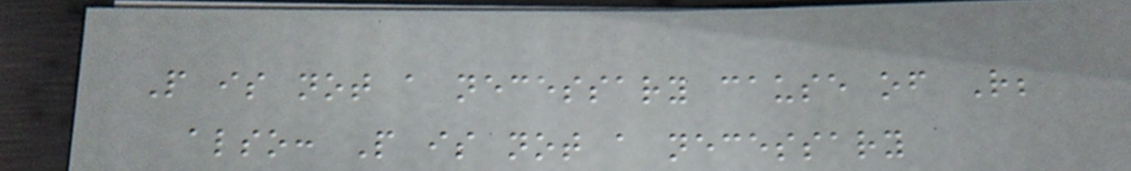P is not a necessary cause of R;
also: P is not a necessary
